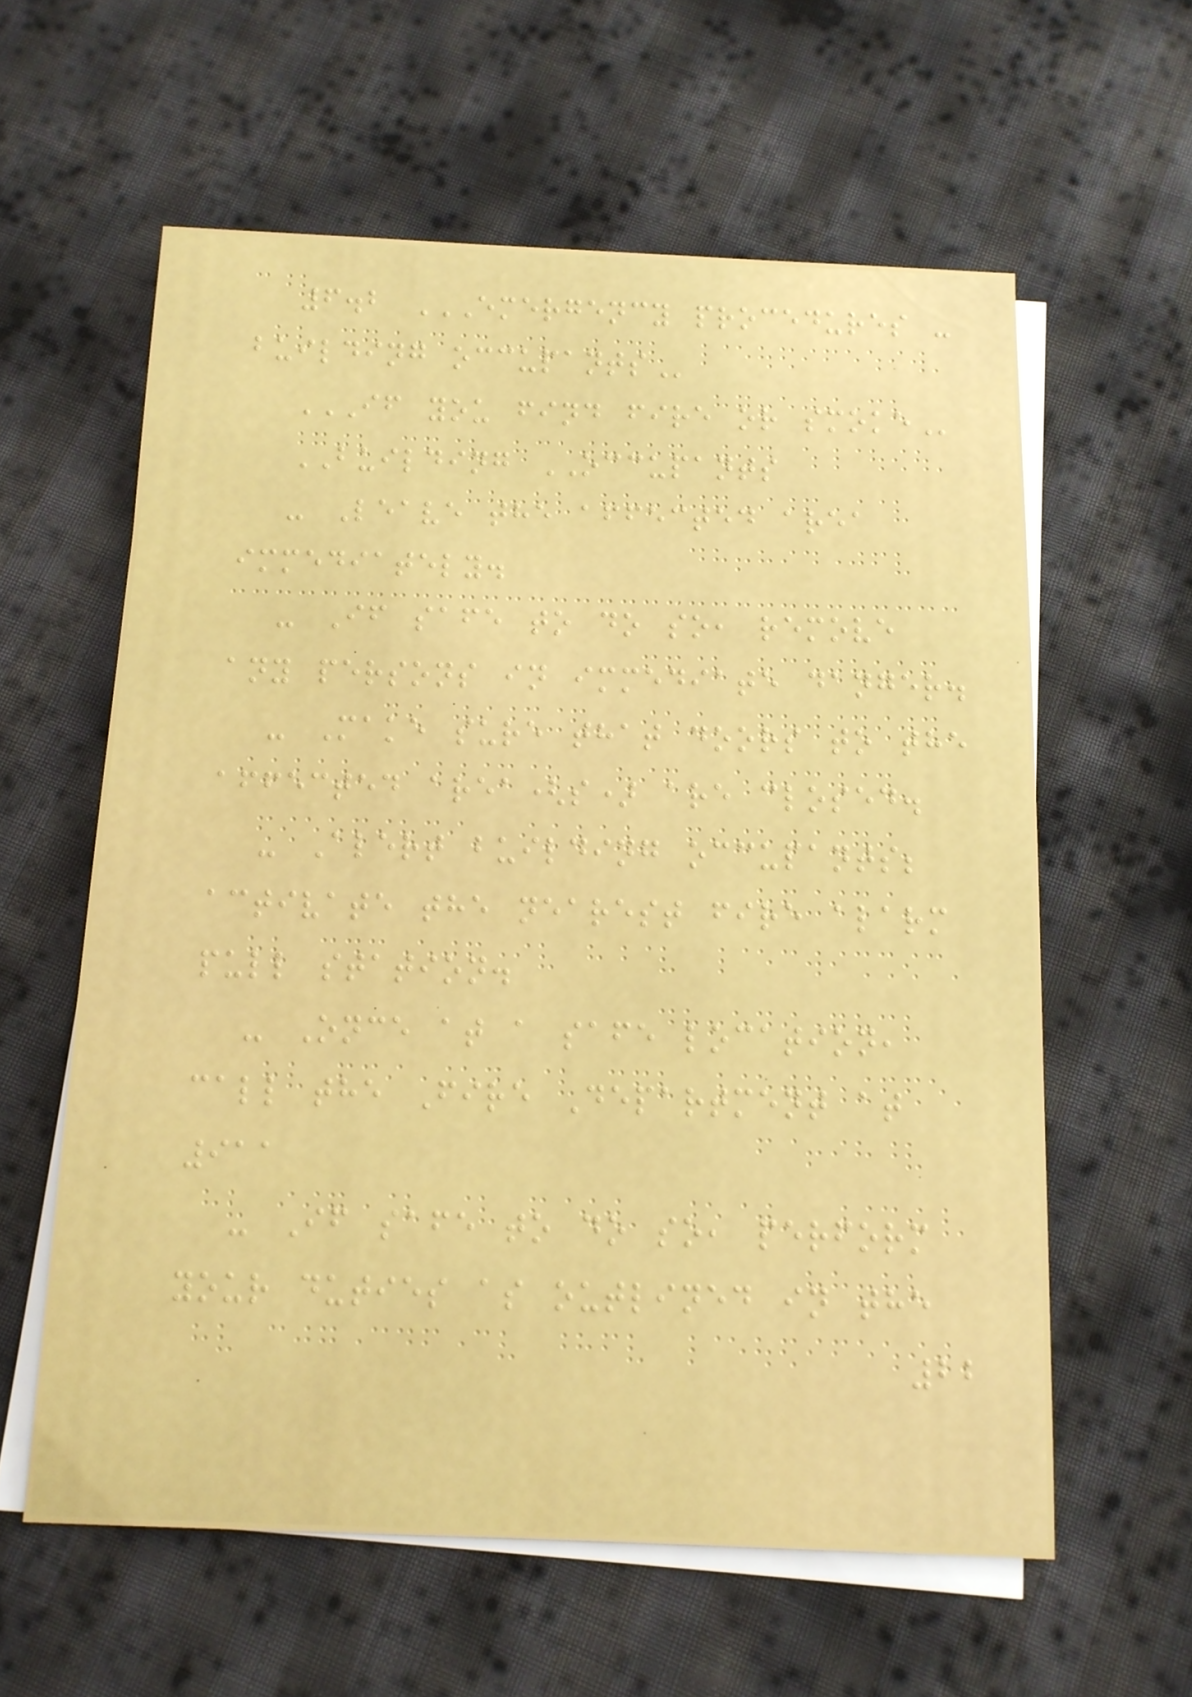6.2 EMERGENCY PROCEDURES -
BUILDING OCCUPANTS
IF YOU FIND FIRE OR SMOKE
BUILDING OCCUPANTS
- Leave the affected area
immediately.
- If safe to do so, remove
any persons in immediate danger.
- Make sure that doors to the
affected area(s) are closed.
- Alert building occupants;
activate the nearest fire alarm
pull station.
- Once at a safe location,
call the Fire Department at
911
- If safe to do so, perform
your duties as outlined in the
22
